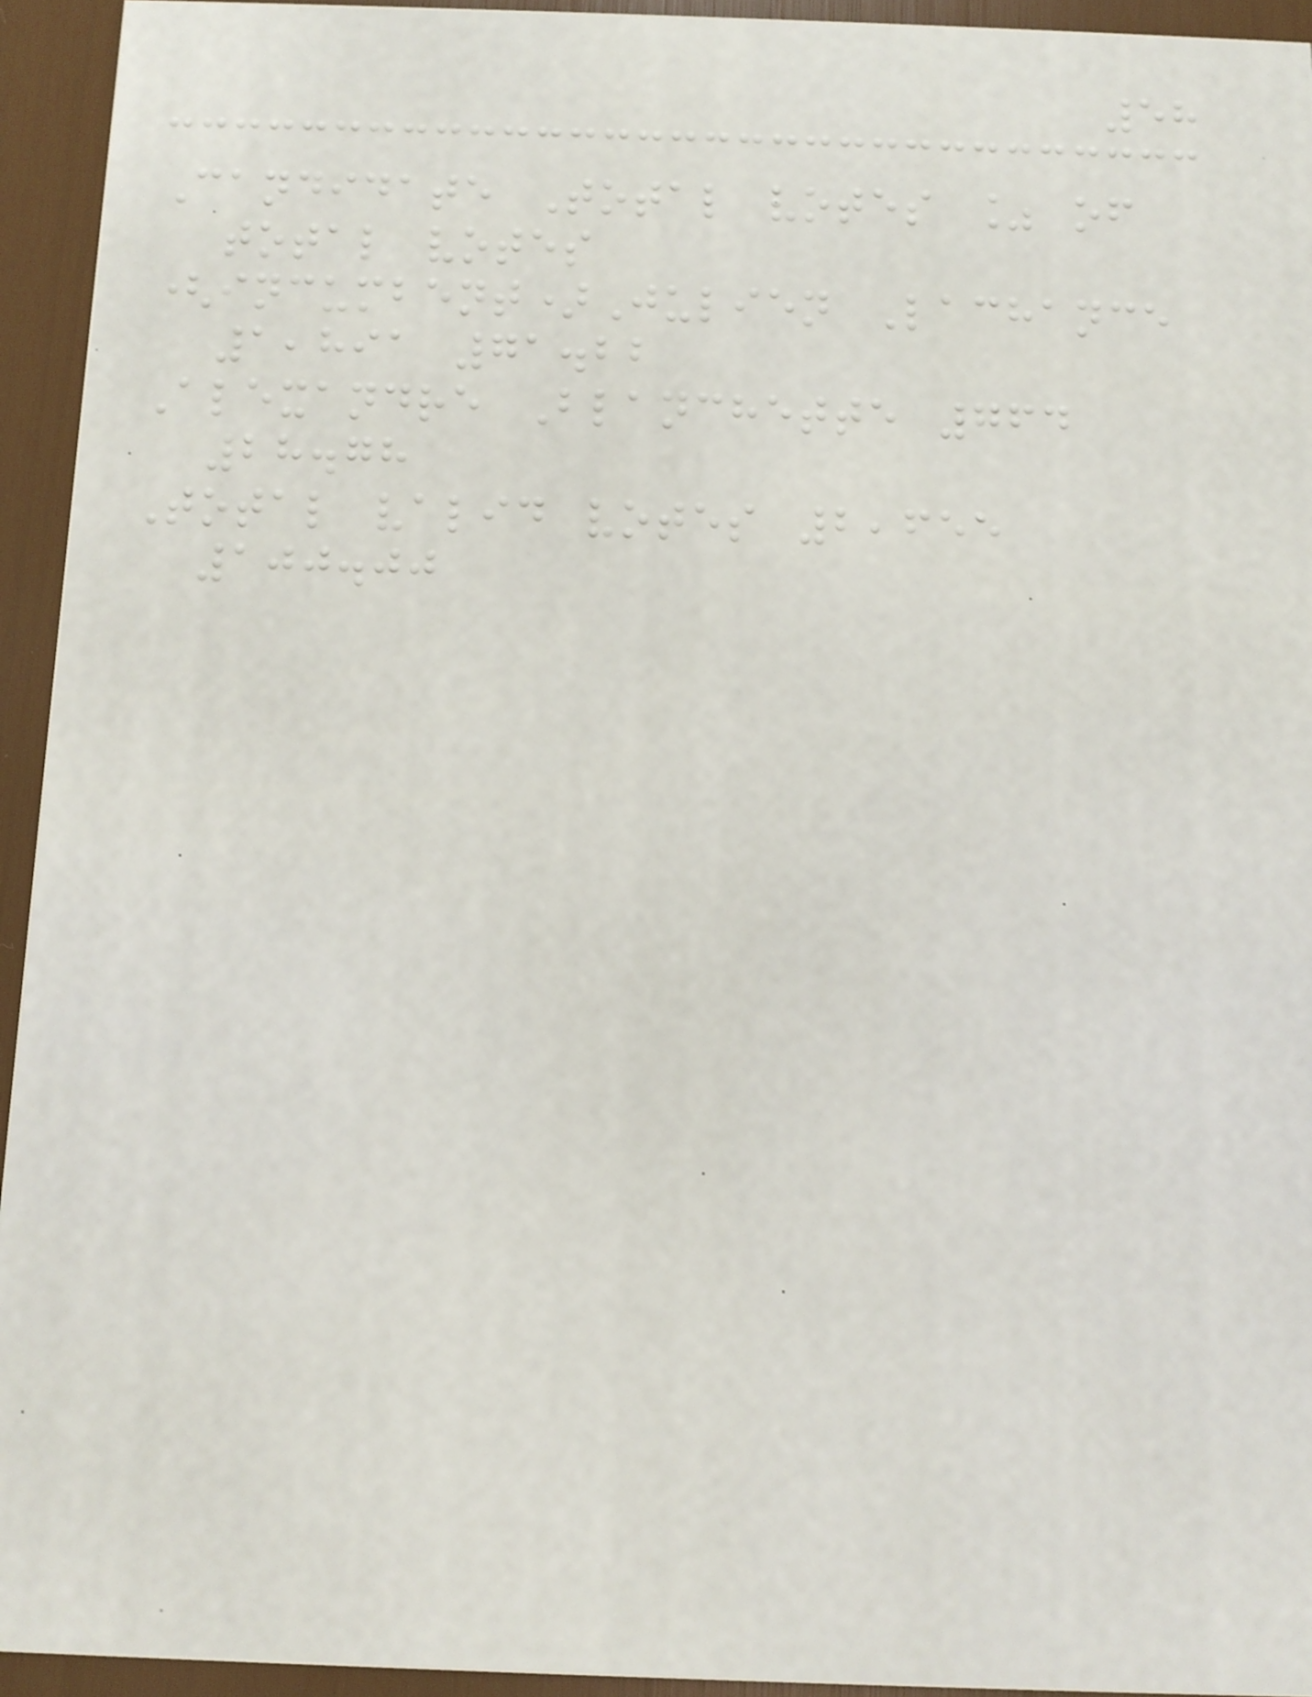58
Candidate Total votes % of
total votes
(incumbent)Julien Lachance
1,891 71.22
Alexandre Blanchette 764
28.78
Total valid votes 2,655
100.00
